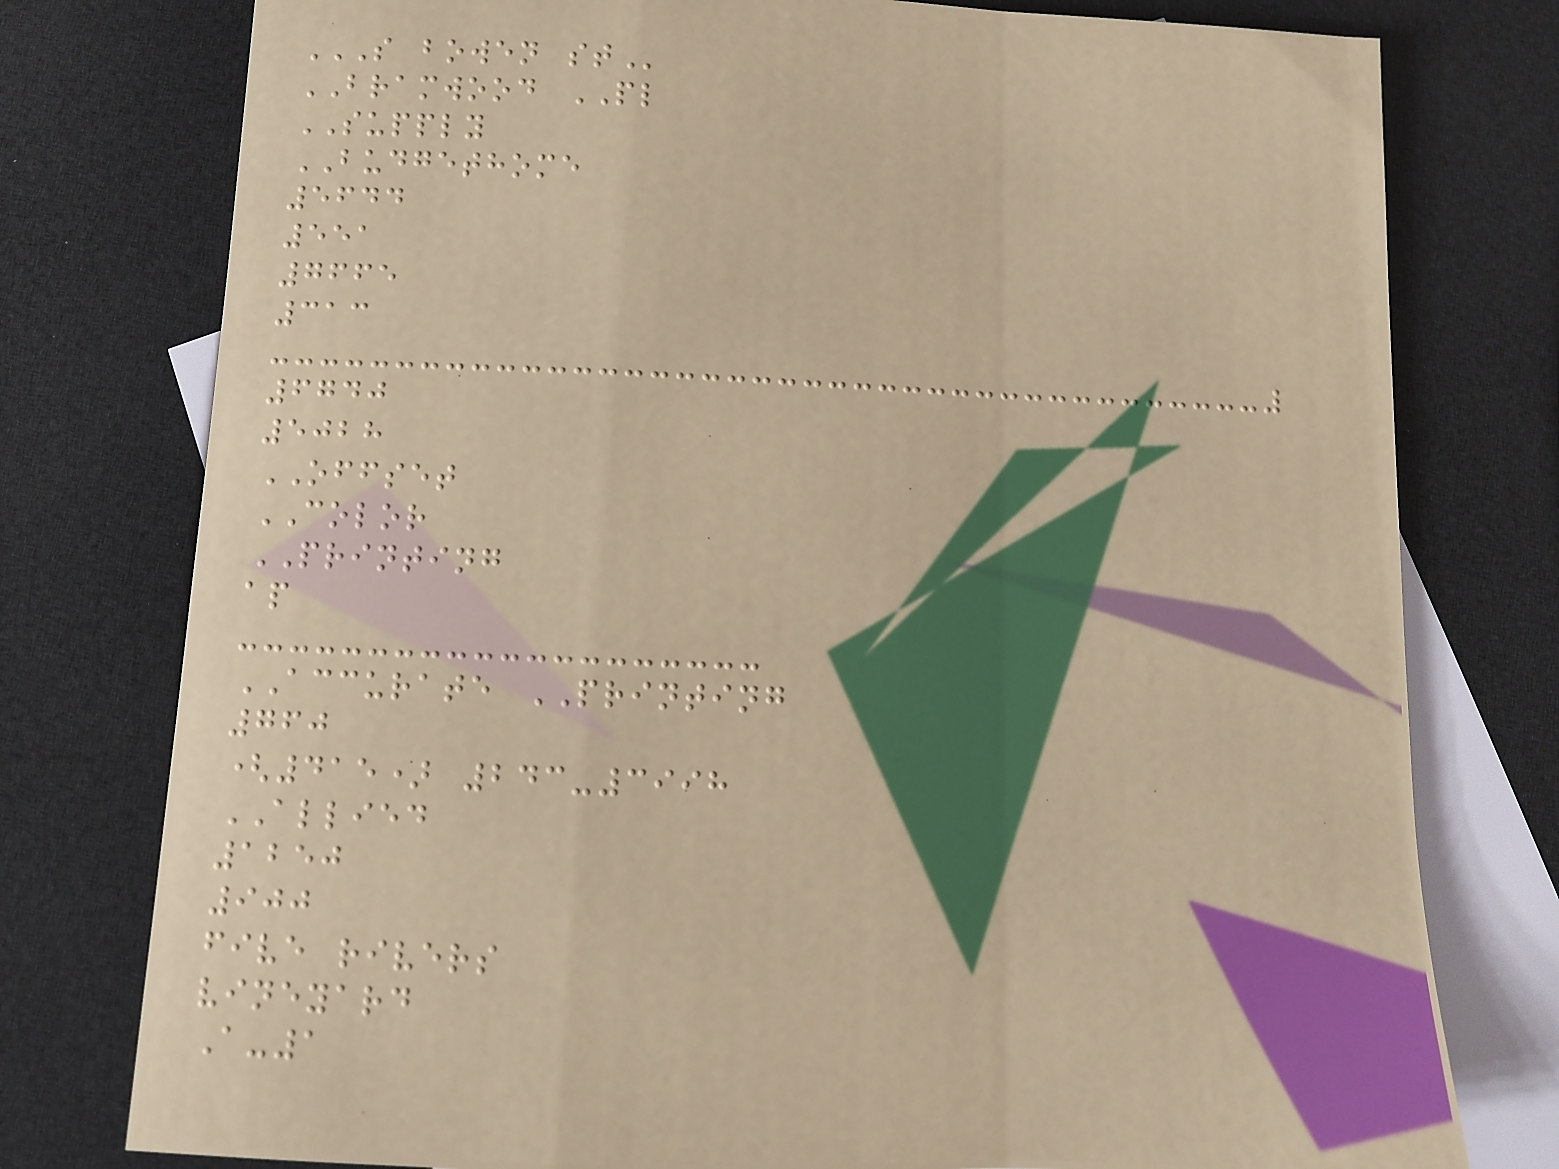S BOWEN ST
BRAMWOOD PL
SUPPLY
BUDGETHOME
5644
551
7665
313
6740
5028
OFFSET
COLOR
PRINTING
ap
ACCURATE PRINTING
760
(415) 243-3998
ALLIED
1250
900
five rivers
vineyard
A-1
